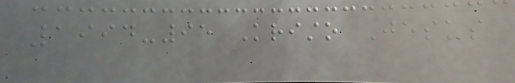1994-95 Kristo Jesus
